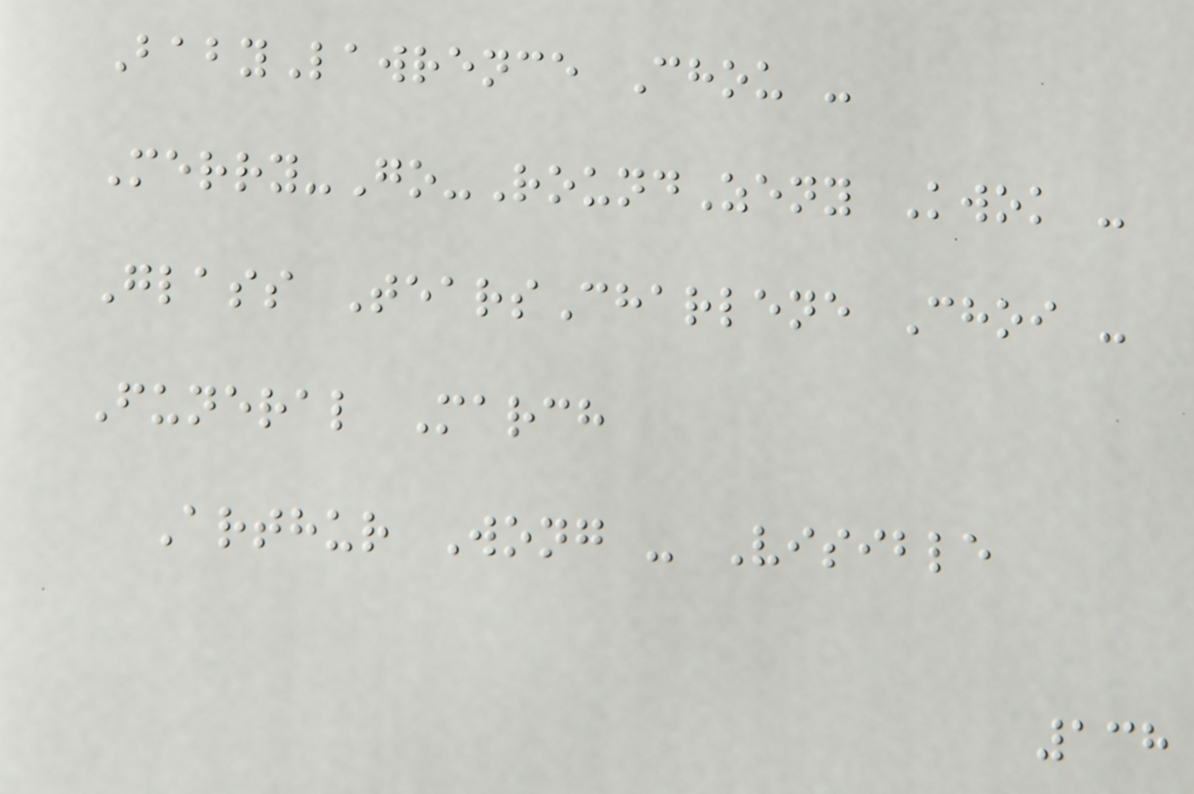BabyLawrence Chou -
Merry-Go-RoundZeny Kwok -
Glass TearsCharlene Choi -
Funeral March
Arthur Wong - Visible
138
